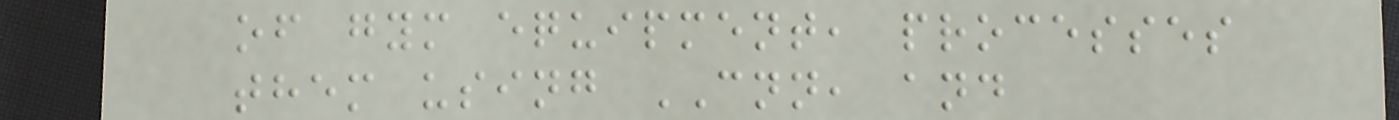of gym equipment, processes
them using CNN, and
